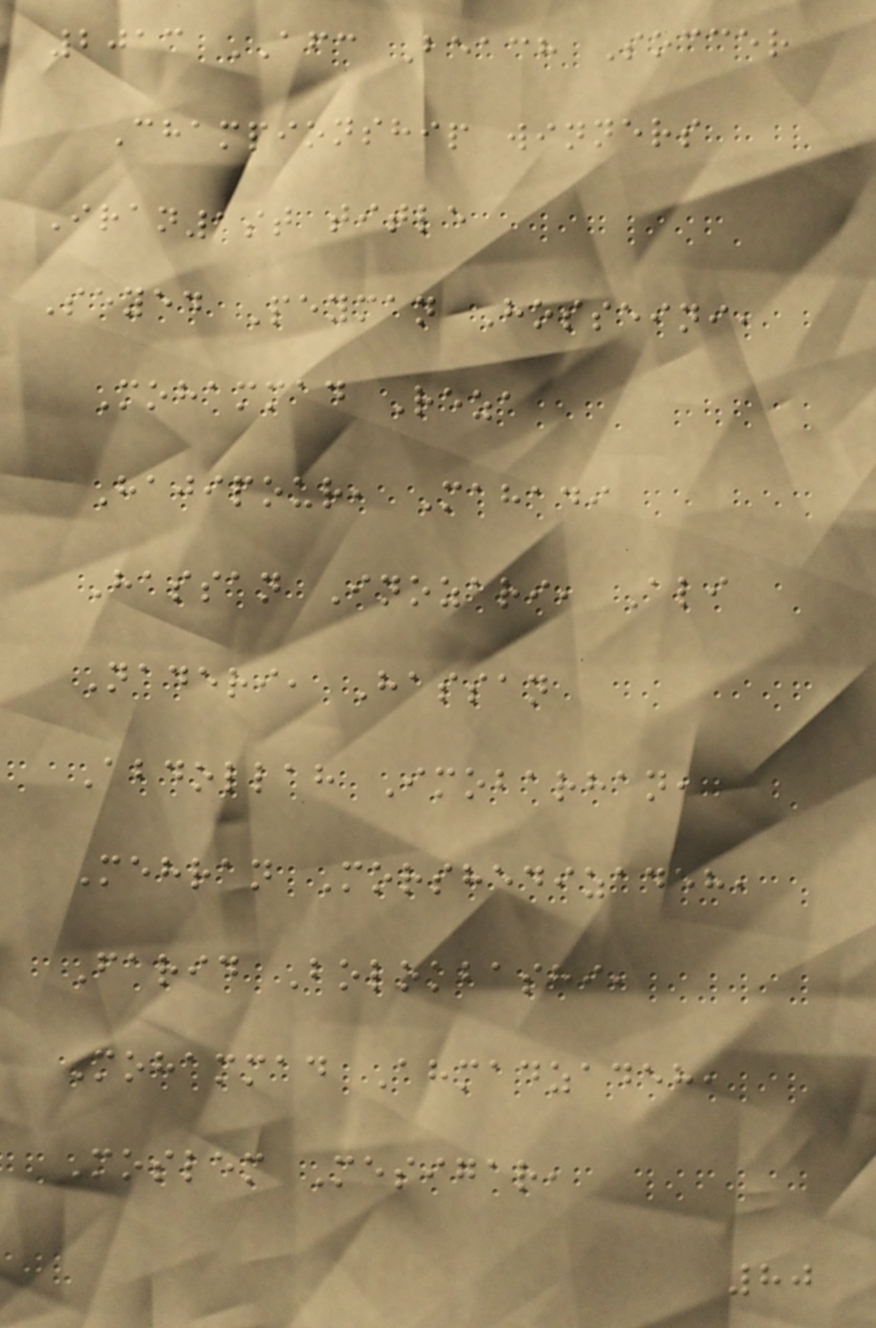2013 AFC Beach Soccer
Championship winners
Iran1st title
Seyed Peyman Hosseini,
Mohammad Reza
Hajipour, Mahadi
Hassan Inozari, Ali
Naderi, Hassan
Abdollah Imobarhan,
Mehran Morshedizadeh,
Farid Bolokbashi,
Mohammad Ahmadzadeh,
Moslem Mesigar,
80
